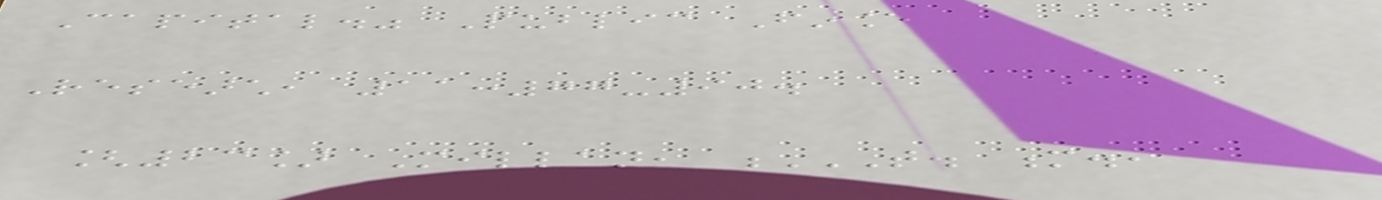Capital." Public Finance
Research, 11:77-90.
[23] Millan, T. M.,
